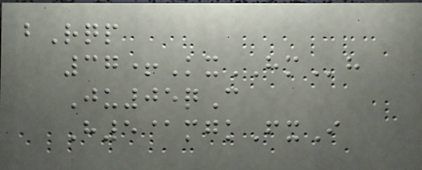bRqp
37+KxHMh
Ju05qC
H5@mgkFxI
